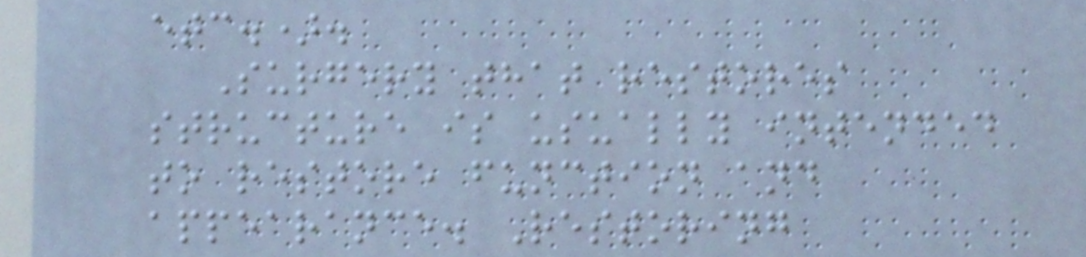etc.).
Surgery that restores
structure is usually intended
to restore function and
appearance. Restoring
